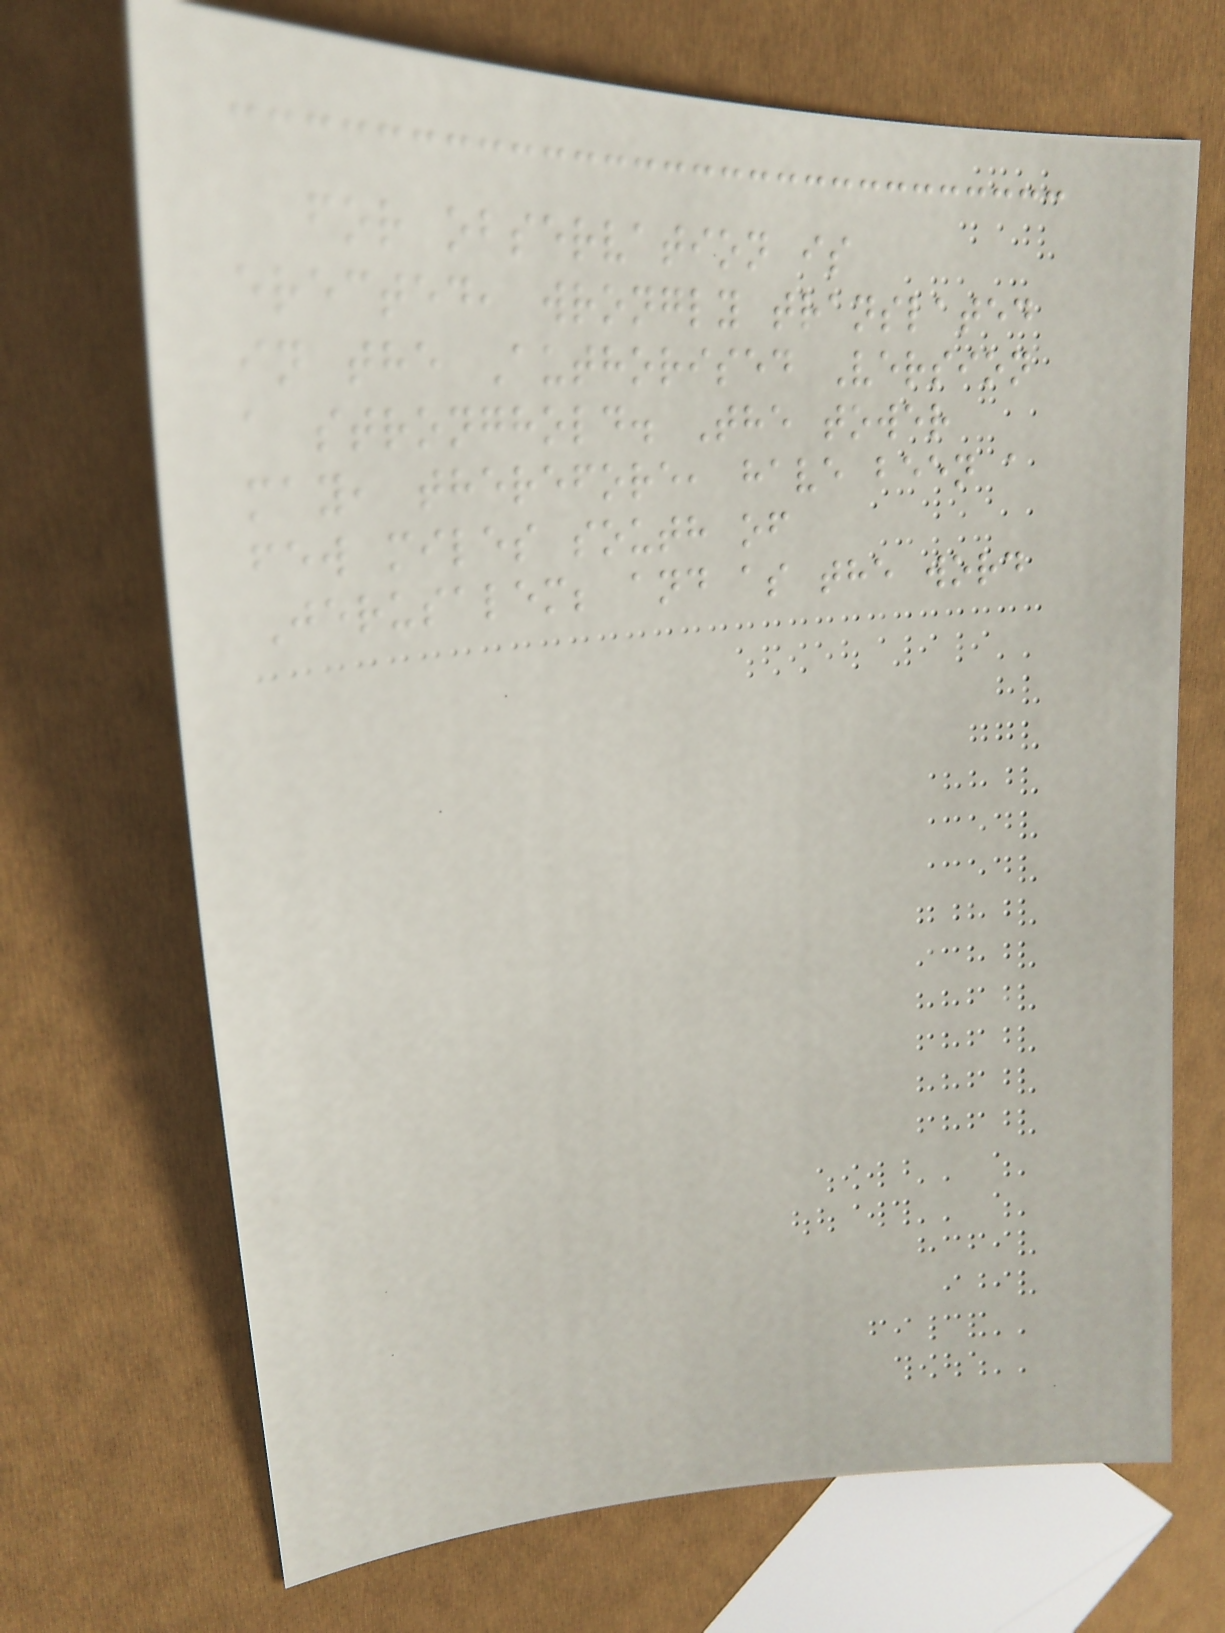for observation is
erected, wrongly translated
in the Authorised Version
a stronghold. The tower
may, therefore, have been a
few miles south of
Jerusalem; and as the word
